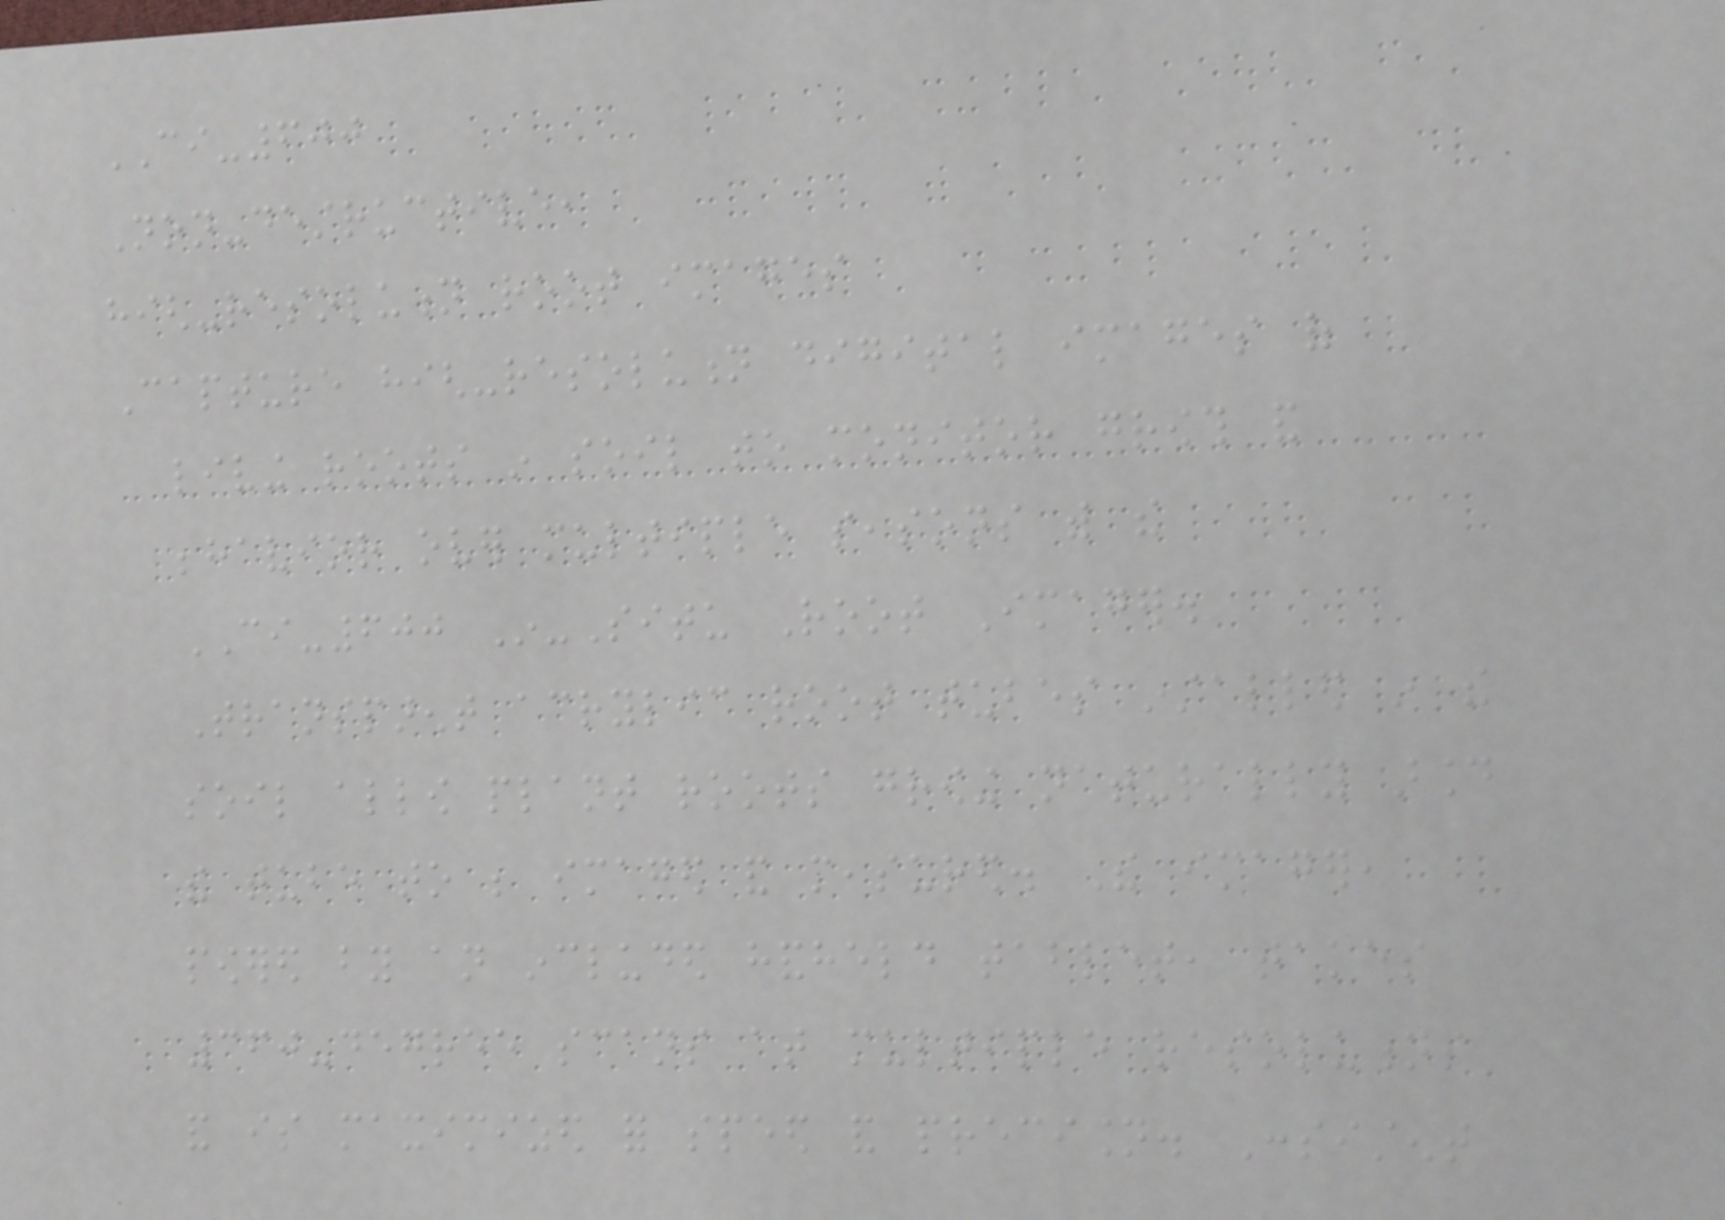CI-600
Non-destructive,
high-resolution root images
Capture high-resolution digital images of
living roots in soil to monitor growth and
behavior over multiple seasons with the
CI-600 In-Situ Root Imager.
Transparent acrylic root tubes installed in the
soil allow plant roots growing naturally around
the tube to be imaged and measured. The imager,
powered by an included handheld tablet, takes
360-degree scans at multiple resolutions
and is maximized for speed and precision. Consistent
